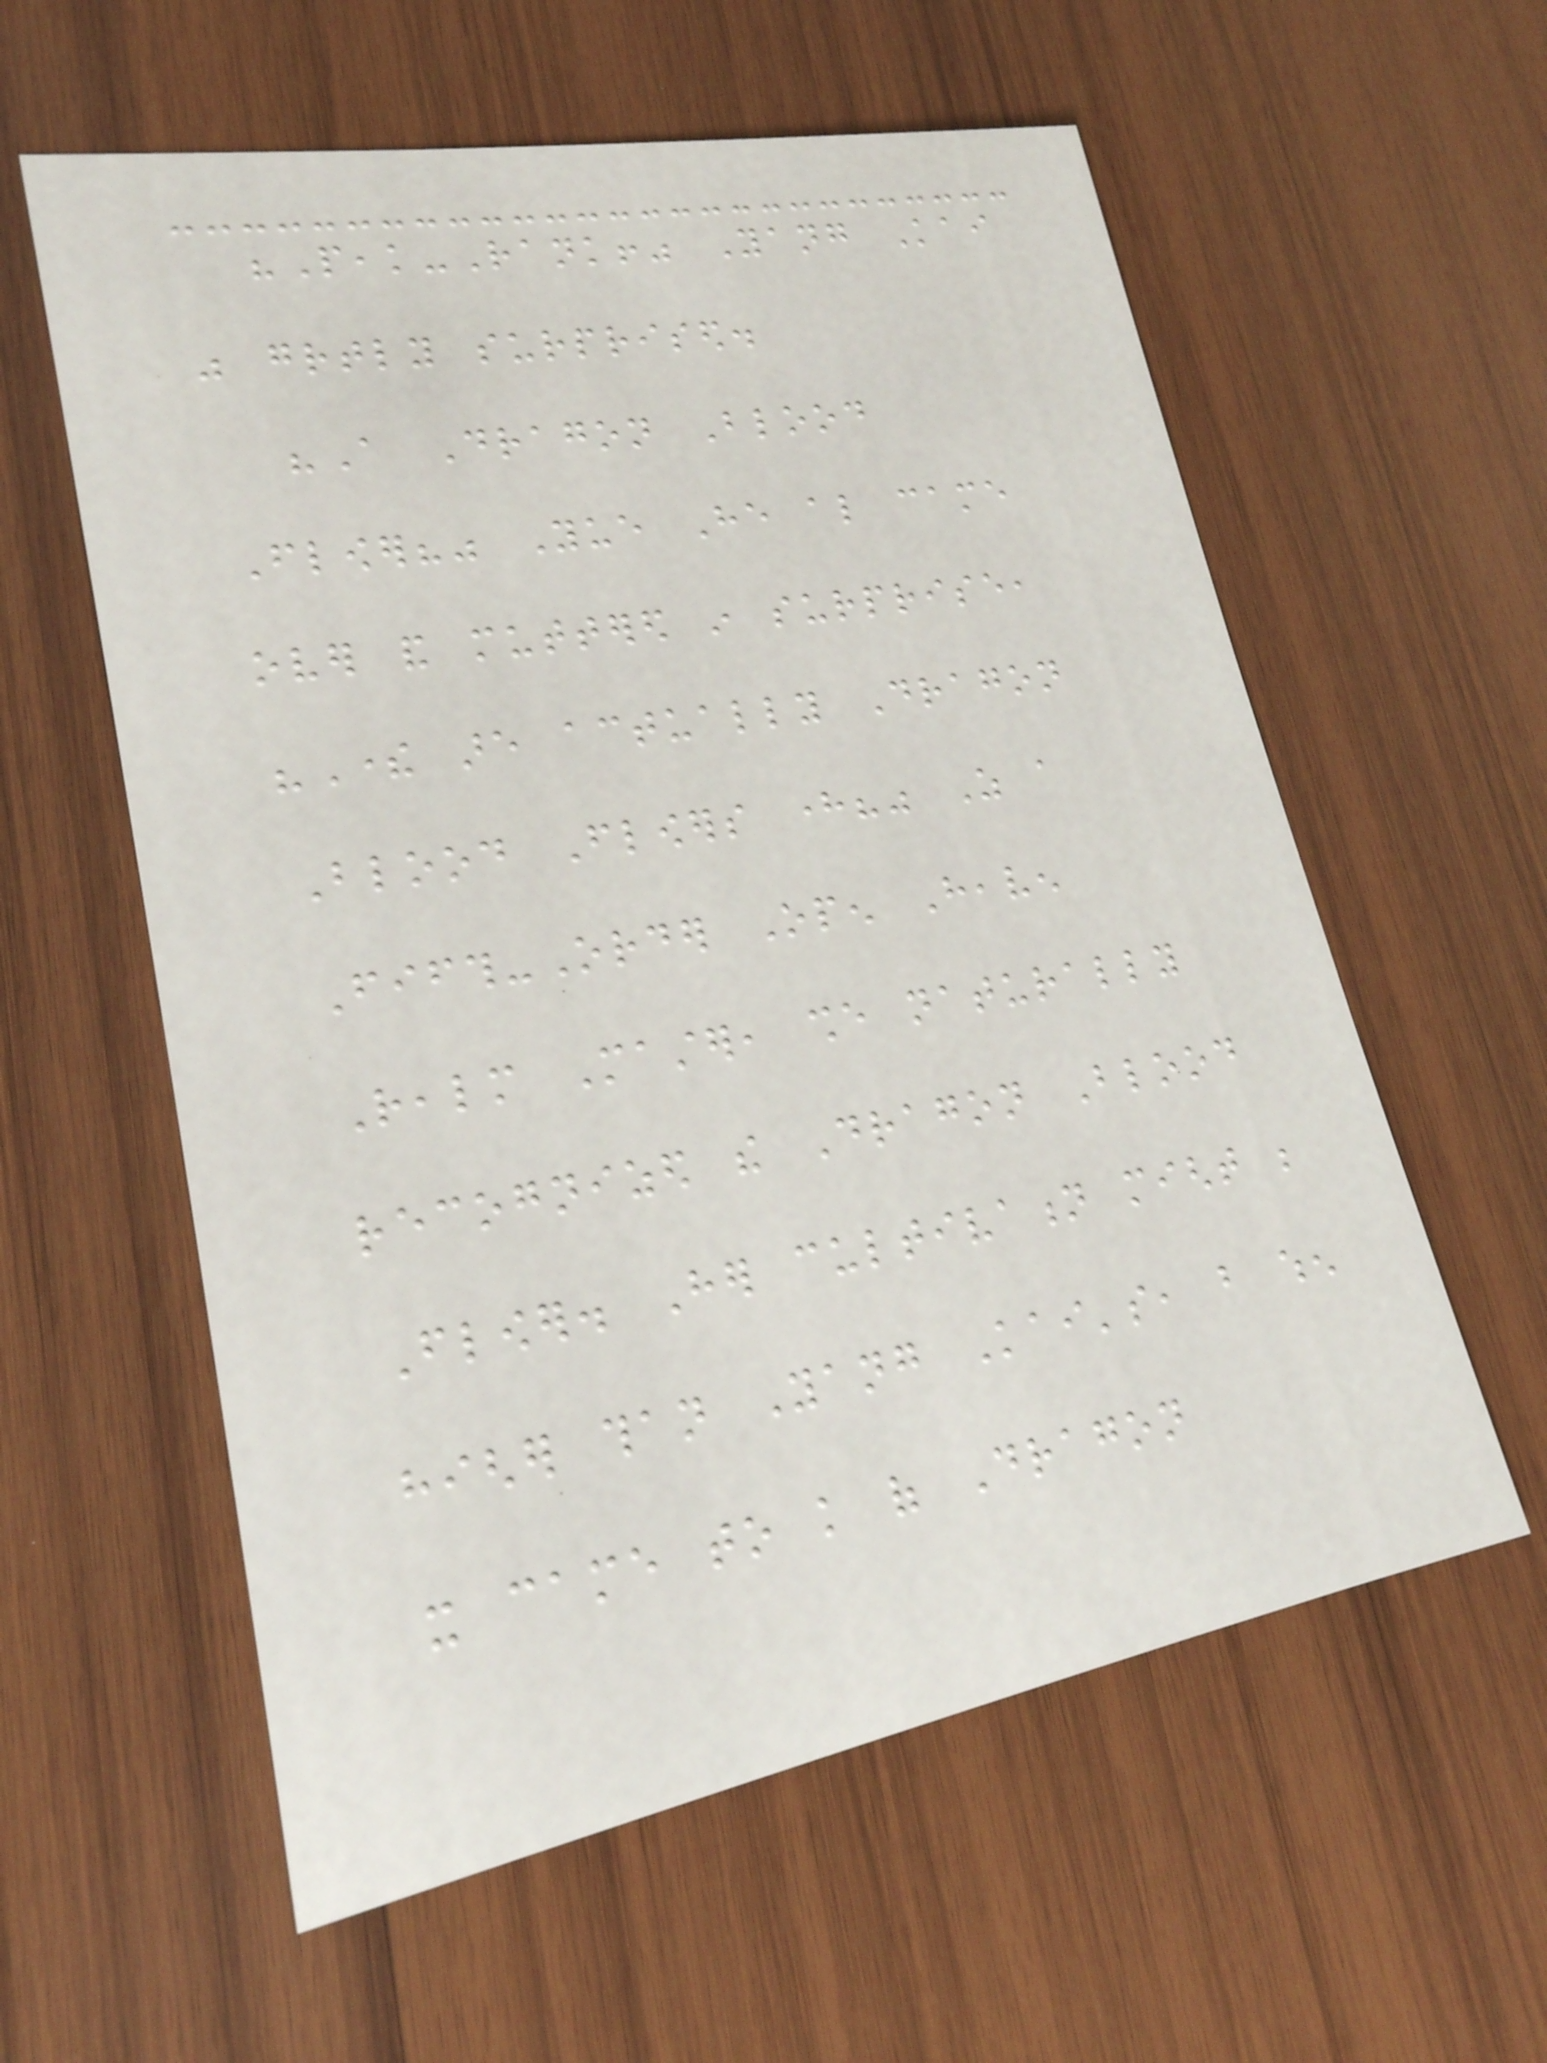"Peak-Rank!" Yang Kai
was greatly surprised.
"A Dragon Blood
Flower?" Yue He also came
over and muttered in surprise,
"There are actually Dragon
Blood Flowers here?" As a
Fifth-Order Open Heaven
Realm Master, she naturally
recognized the Dragon Blood
Flower. Her cultivation might be
higher than Yang Kai's, but when
it came to knowledge of Dragon
